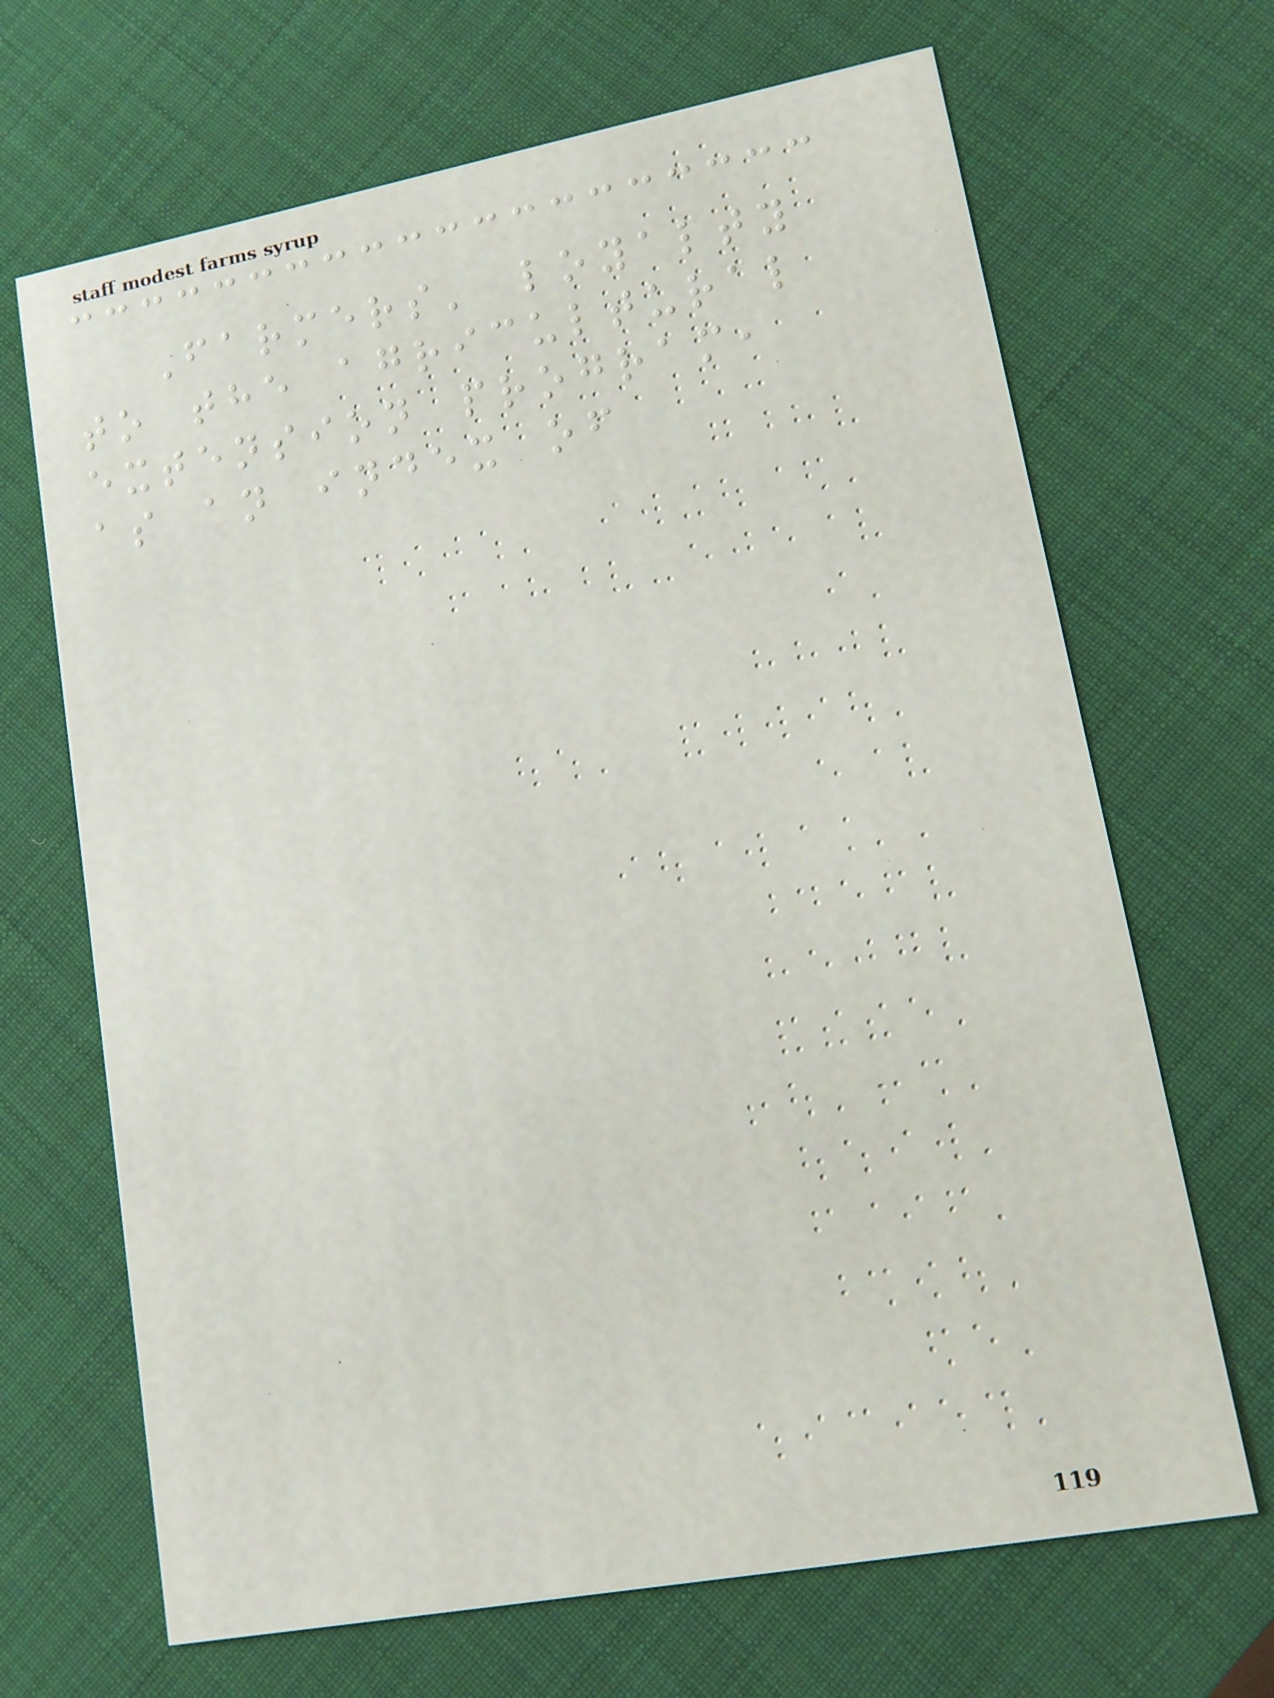Farmers' loyalty
to the agricultural
extension program,
as an index of
